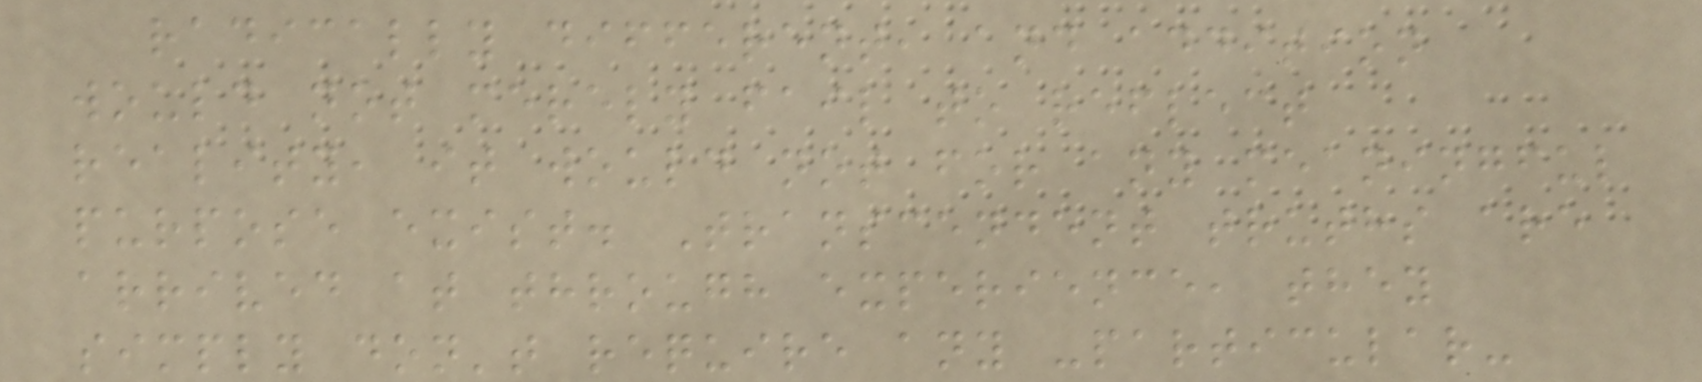radically different, and addition
would not merely fail to reflect
reality, it would not for any meaningful
purpose exist. Transcendent truths are
arrived at through experience, they
simply don't require any -particular-
